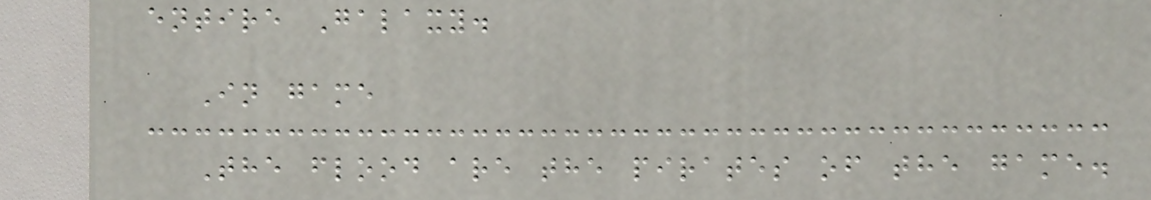entire Galaxy.
In game
The flood are the pirates of the game.
